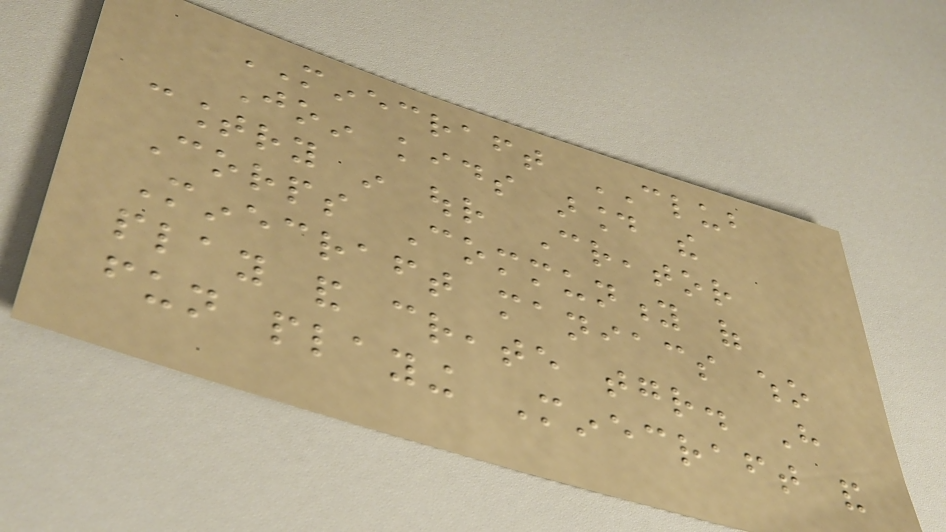MINECRAFT CLUB
Join kids around the
country in our Creator
Corps Community of
Minecraft maniacs who
play and create together. Have
fun playing Minecraft and
